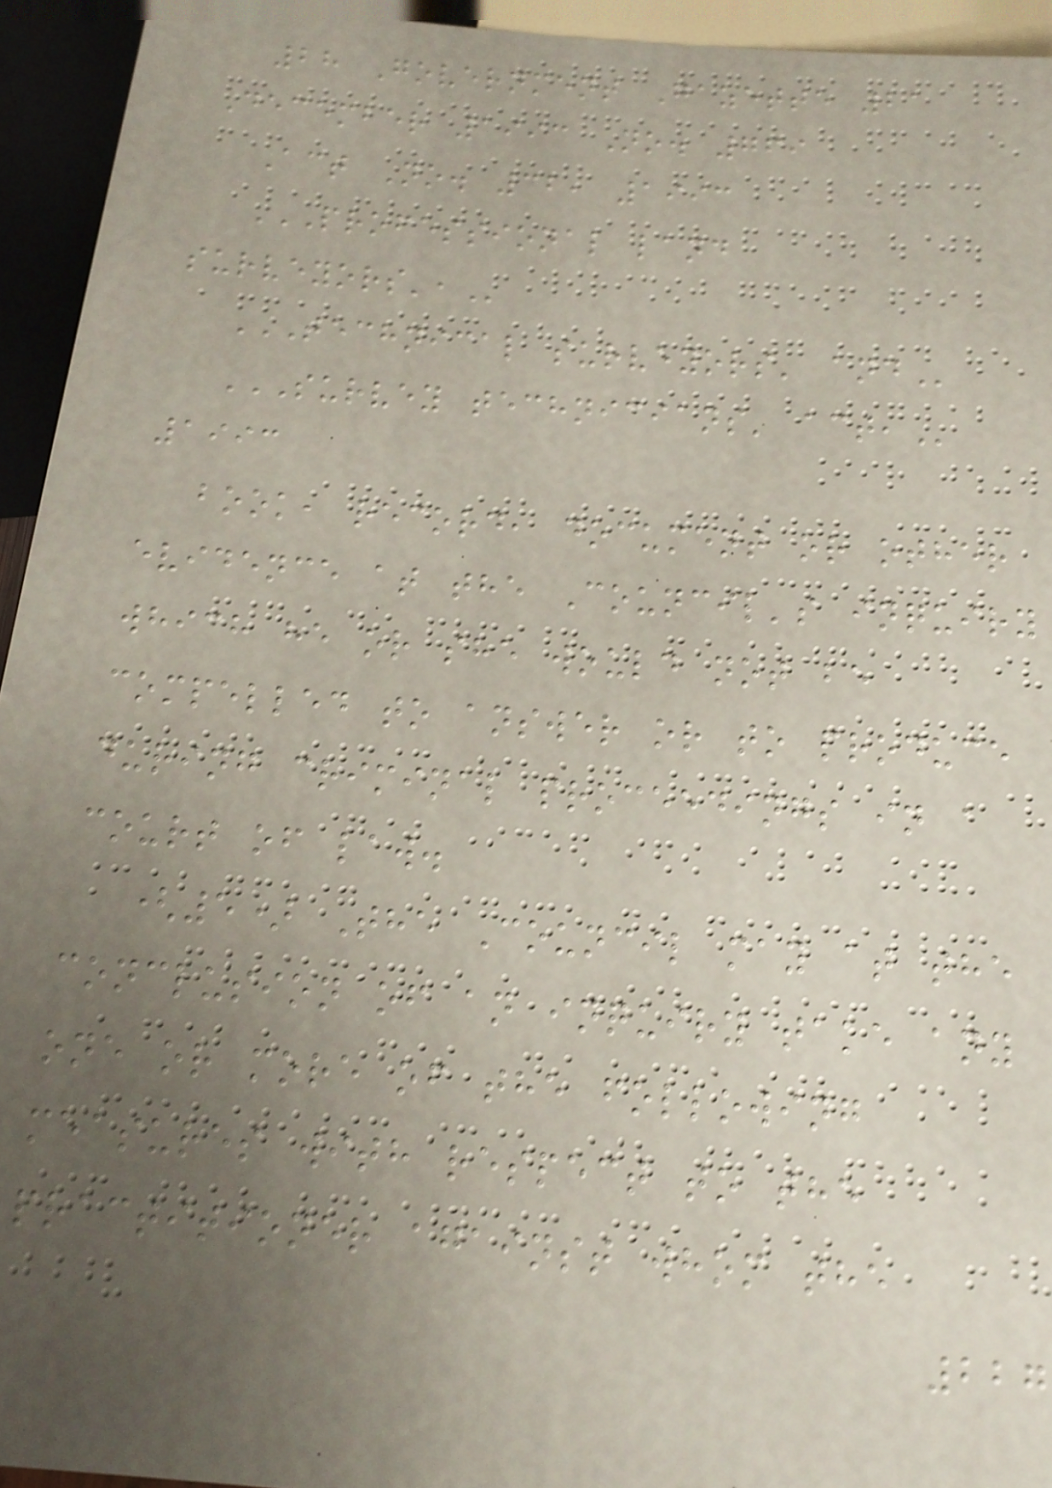28 Government Gazette 21
December 1993 No. 769
Act No. 32, 1993
PROFESSIONAL LAND
SURVEYORS',
TECHNICAL SURVEYORS' AND
SURVEY TECHNICIANS' ACT,
1993
book, record, document or other
evidence at the Council's inquiry
which he or she would not be
compelled to answer or to produce
during criminal proceedings in a
court of law.
(5) The Council may at the
conclusion of an inquiry take any
one or more of the following
measures with respect to the
practitioner against whom the
227
